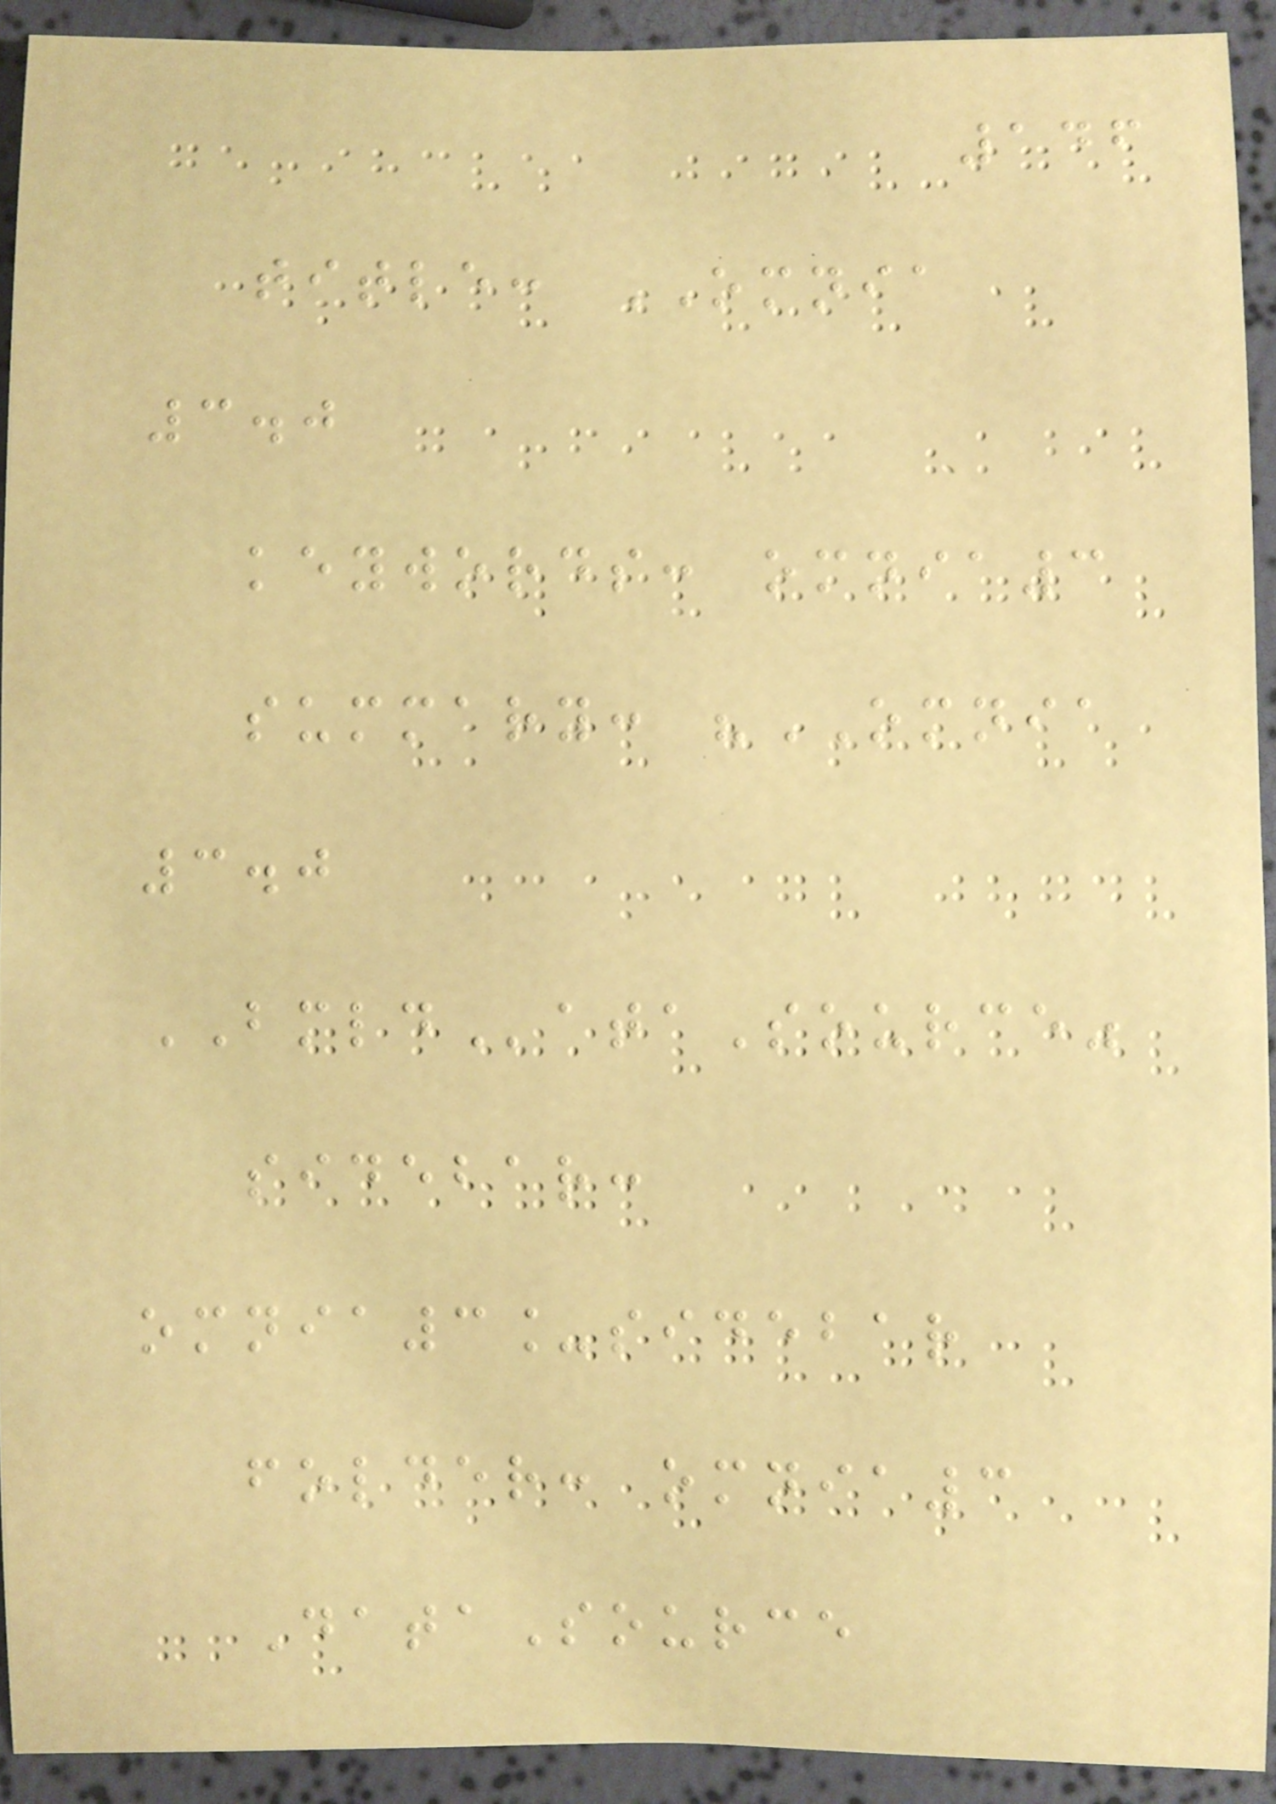146
title: OMNIA
3.0
keywords: omnia3
summary: "OMNIA
3.0
BMLDataSource"
sidebar:
omnia3_sidebar
folder: omnia3
DataSource
